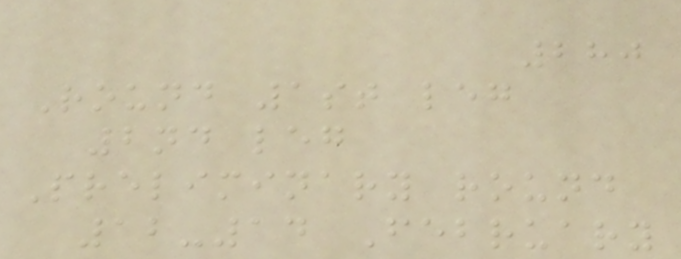280
Round 1st leg
2nd leg
Preliminary round
12-14 February
